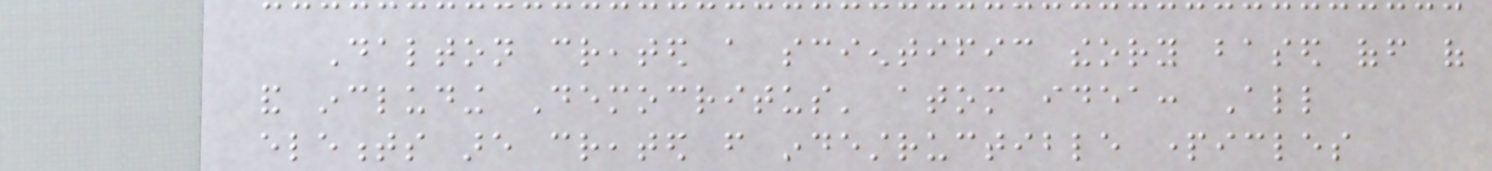Dalton created a scientific theory based off of
and including Democritus' atom idea: All
elements are created from indestructible particles
